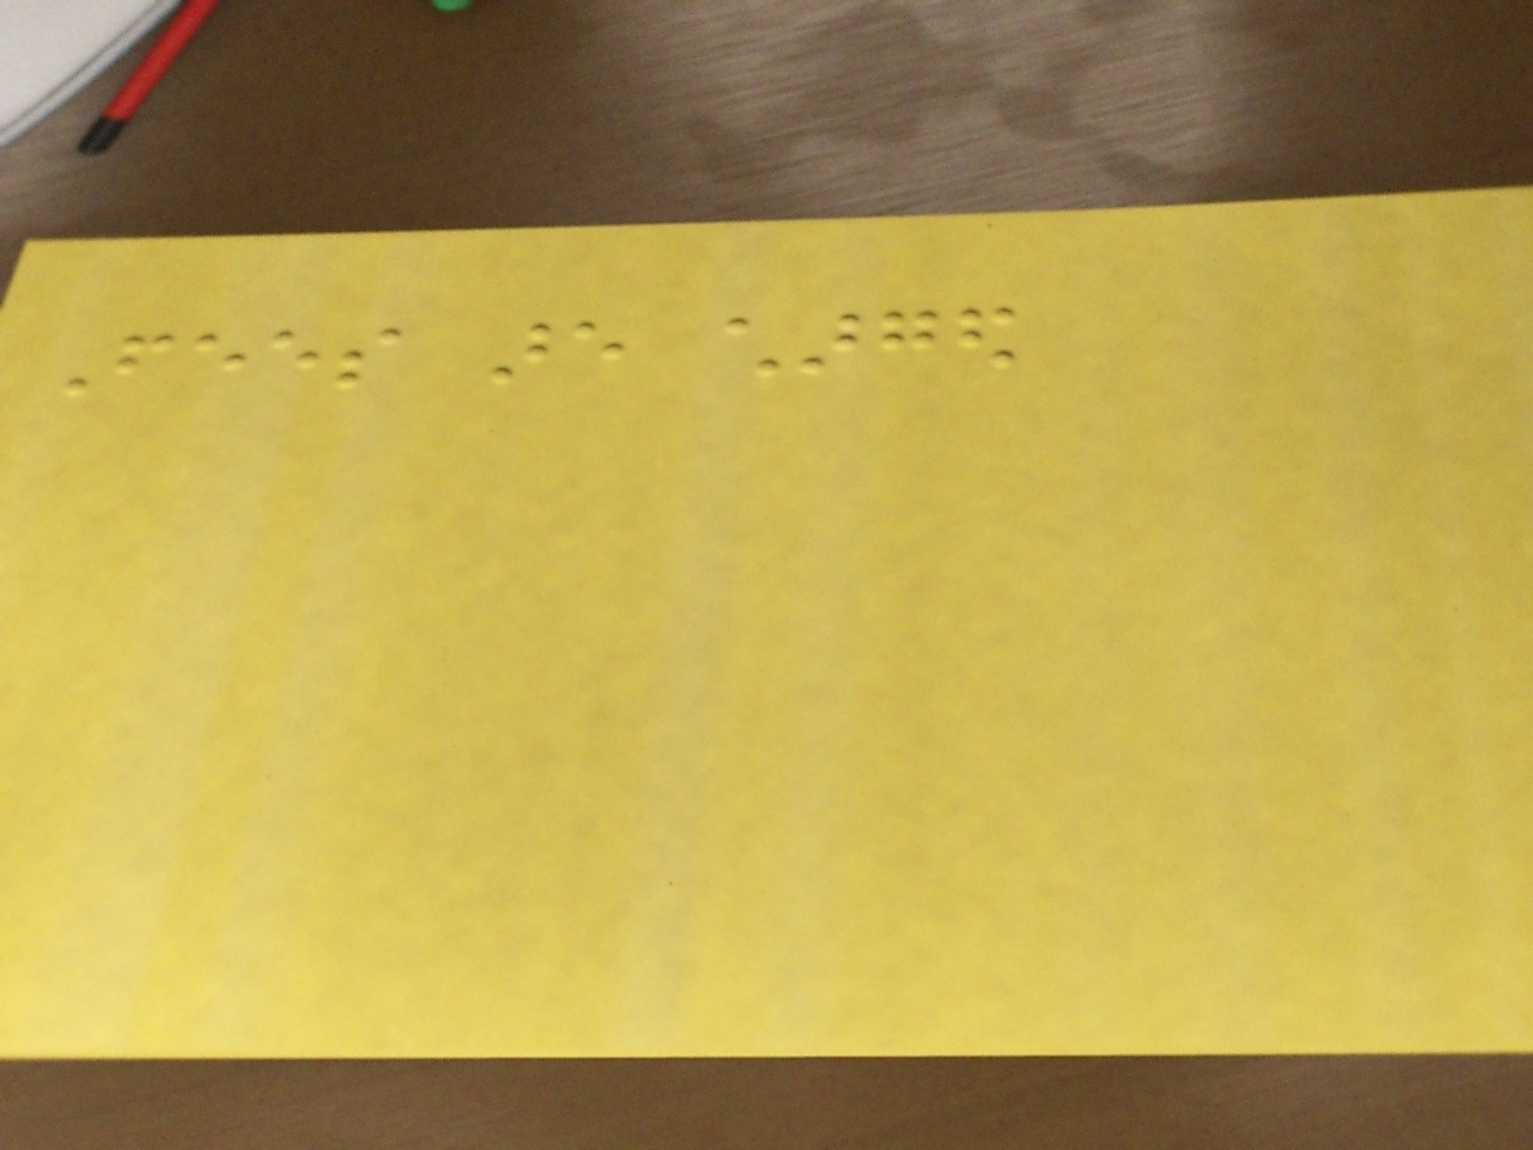Fees are charged
